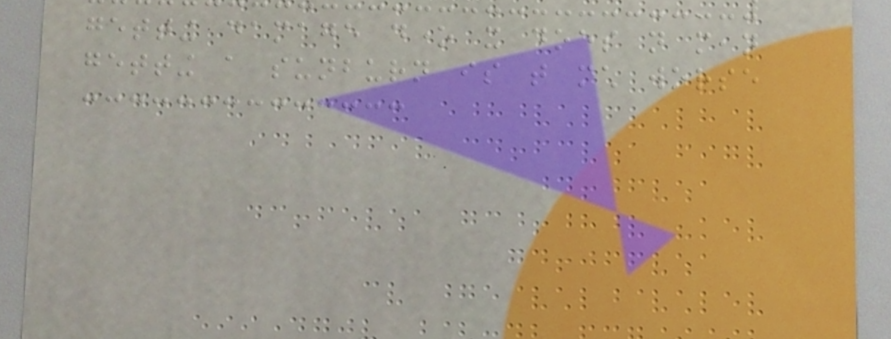getting damage done it does not mean
getting a sunburn is that much worse
